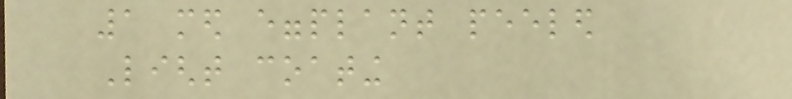1 med eggplant peeled
Light coating
